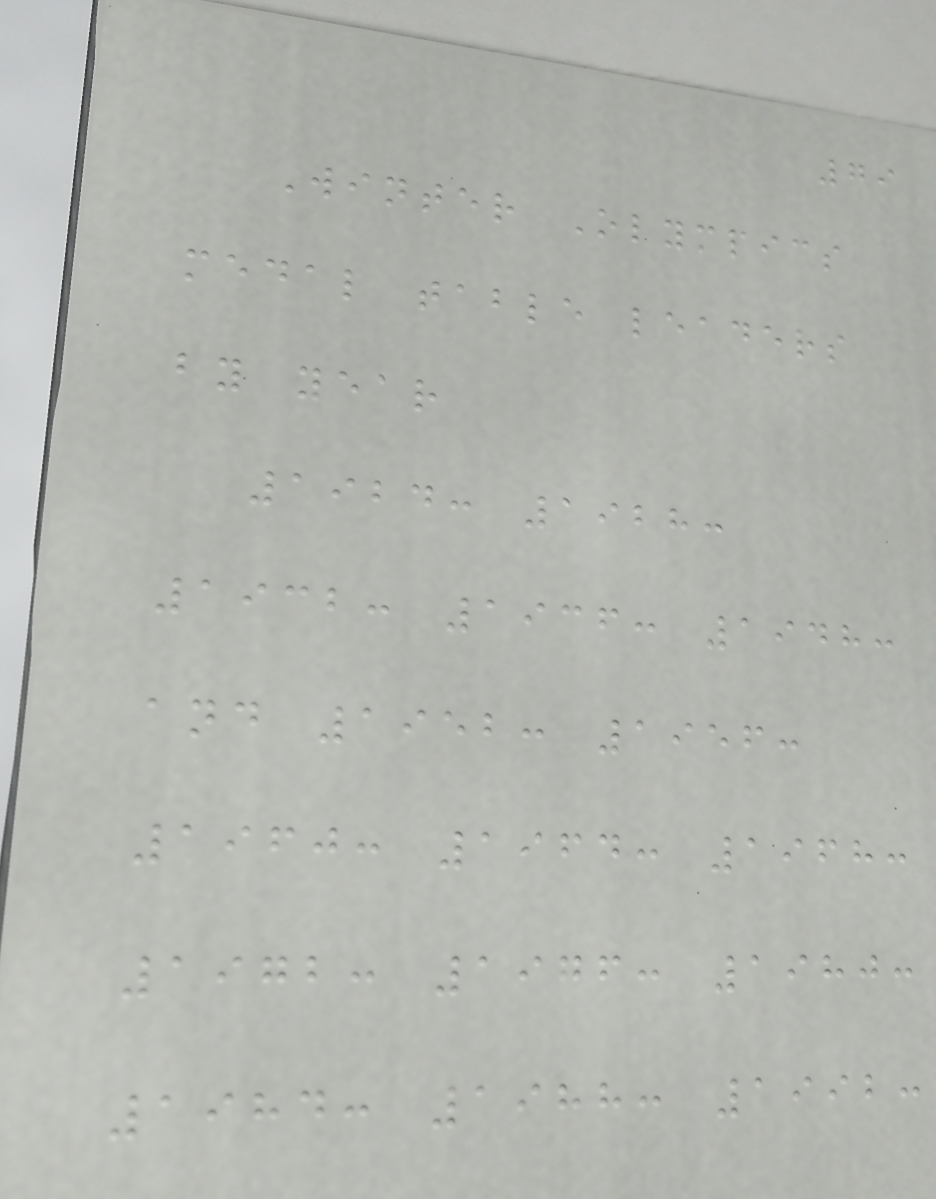79
Winter Olympics
medal table leaders
by year
1924: 1928:
1932: 1936: 1948:
and 1952: 1956:
1960: 1964: 1968:
1972: 1976: 1980:
1984: 1988: 1992:
